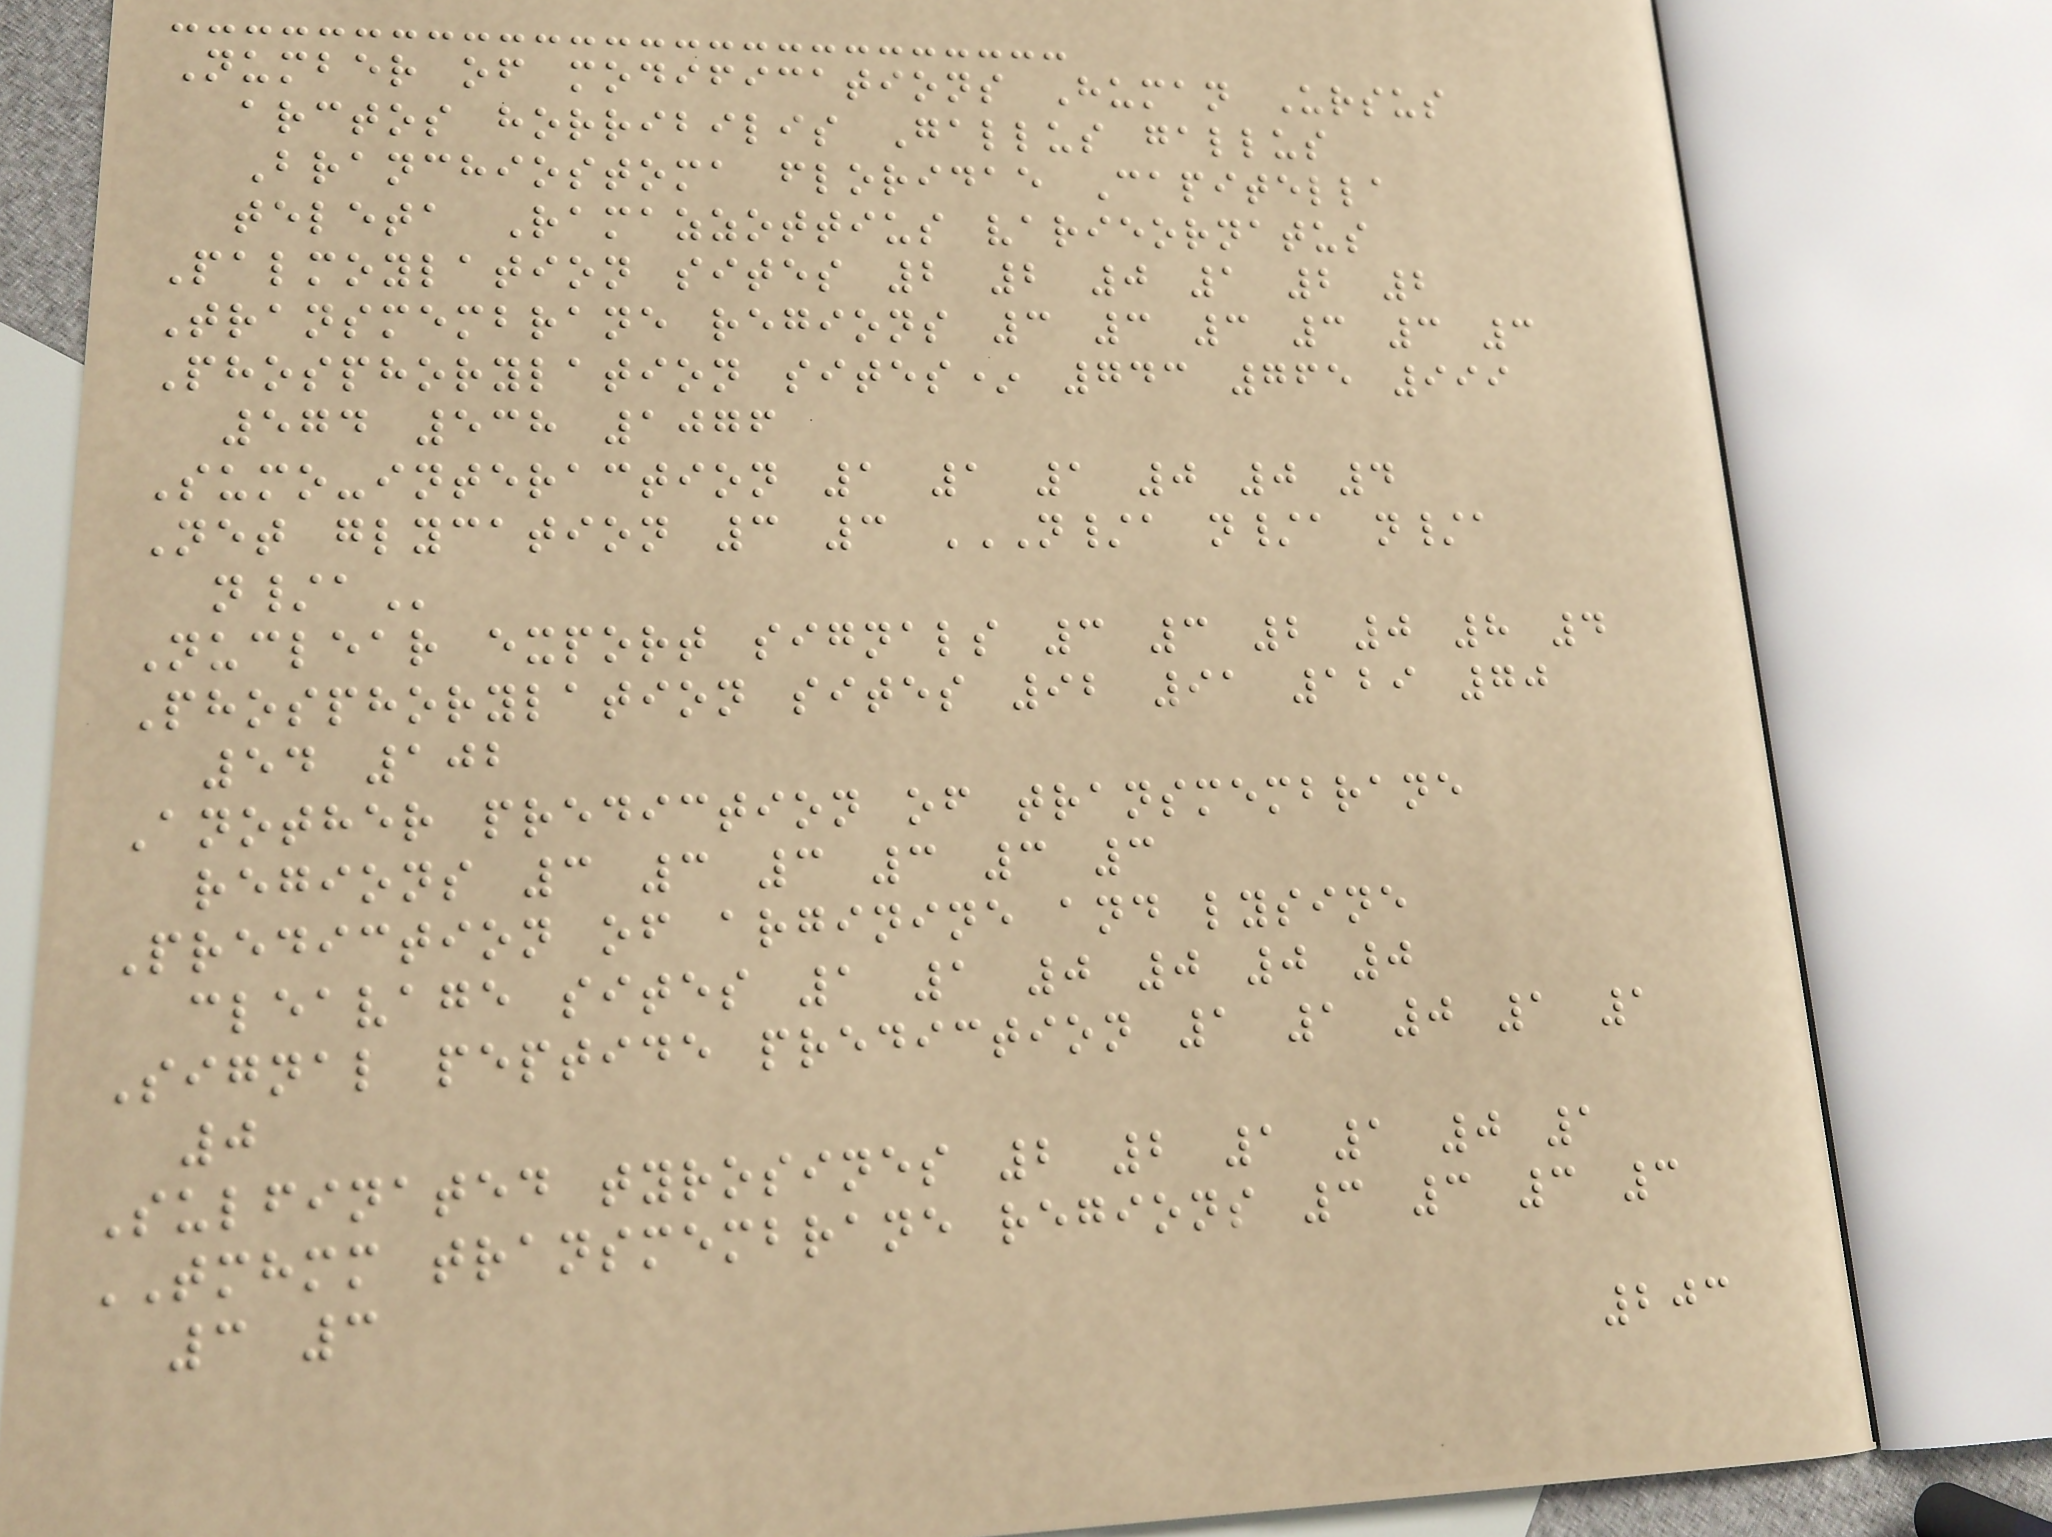Number of modifications Human Ursus
arctos horribilis Gallus gallus
Branchiostoma floridae Capitella
teleta Ramazzottius varieornatus
Palmoylation sites 2 2 0 1 2 2
Transmembrane regions 3 3 3 3 3 3
Phosphorylation sites* 743 765 999
574 538 1076
Sumo-interaction 1 1 1 0 0 4
Net glycation 3 3 N/A N/A N/A
N/A
Nuclear export signals 3 3 2 0 8 4
Phosphorylation sites 92 91 129 70
54 102
Another prediction of transmembrane
regions 3 3 3 3 3 3
Prediction of arginine and lysine
cleavage sites 1 1 0 0 0 0
Signal peptide prediction 1 1 0 1 1
0
Sulfinated tyrosines 2 2 1 1 0 1
TMHMM transmembrane regions 3 3 3 3
3 3
203
